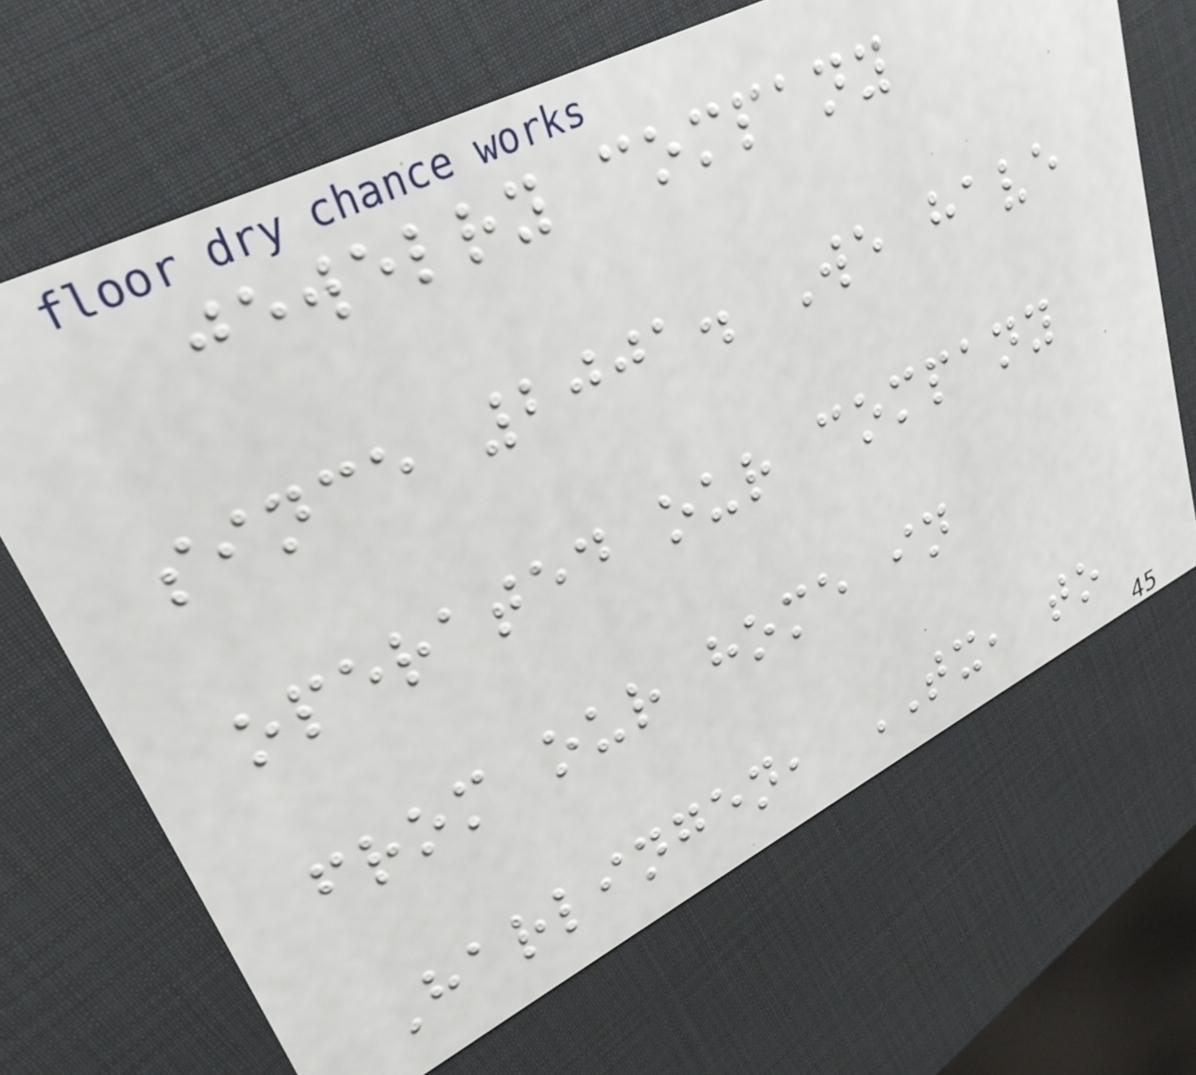jewelry company
since 2001. We have
operated our company
from our home in
Harlingen, TX, to
